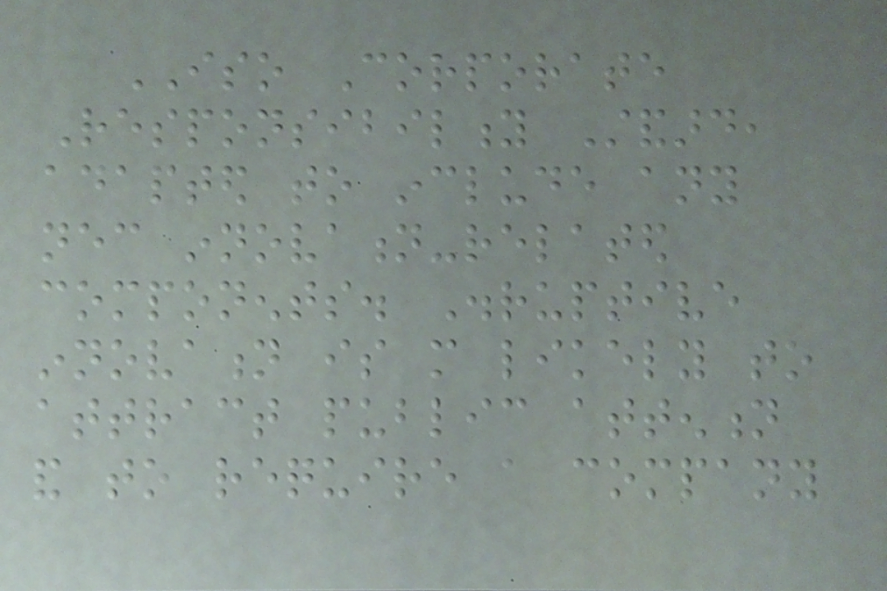ISO Corporate
Responsibility Standard,
adapted to include any
necessary innovation-related
components. Disruptive
innovation is more likely to
attract public attention
and to require a company
